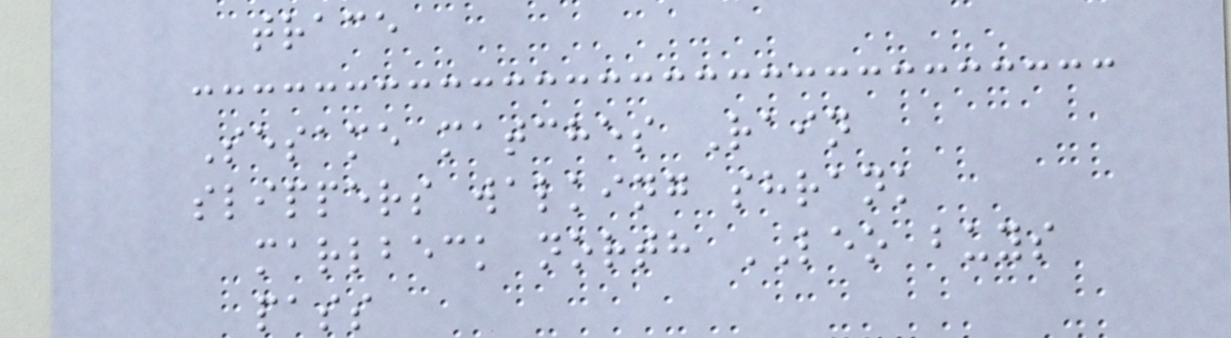trace
Sesame matches Rain
slippers walking shrank
marlbeck north LEO buys
pass
